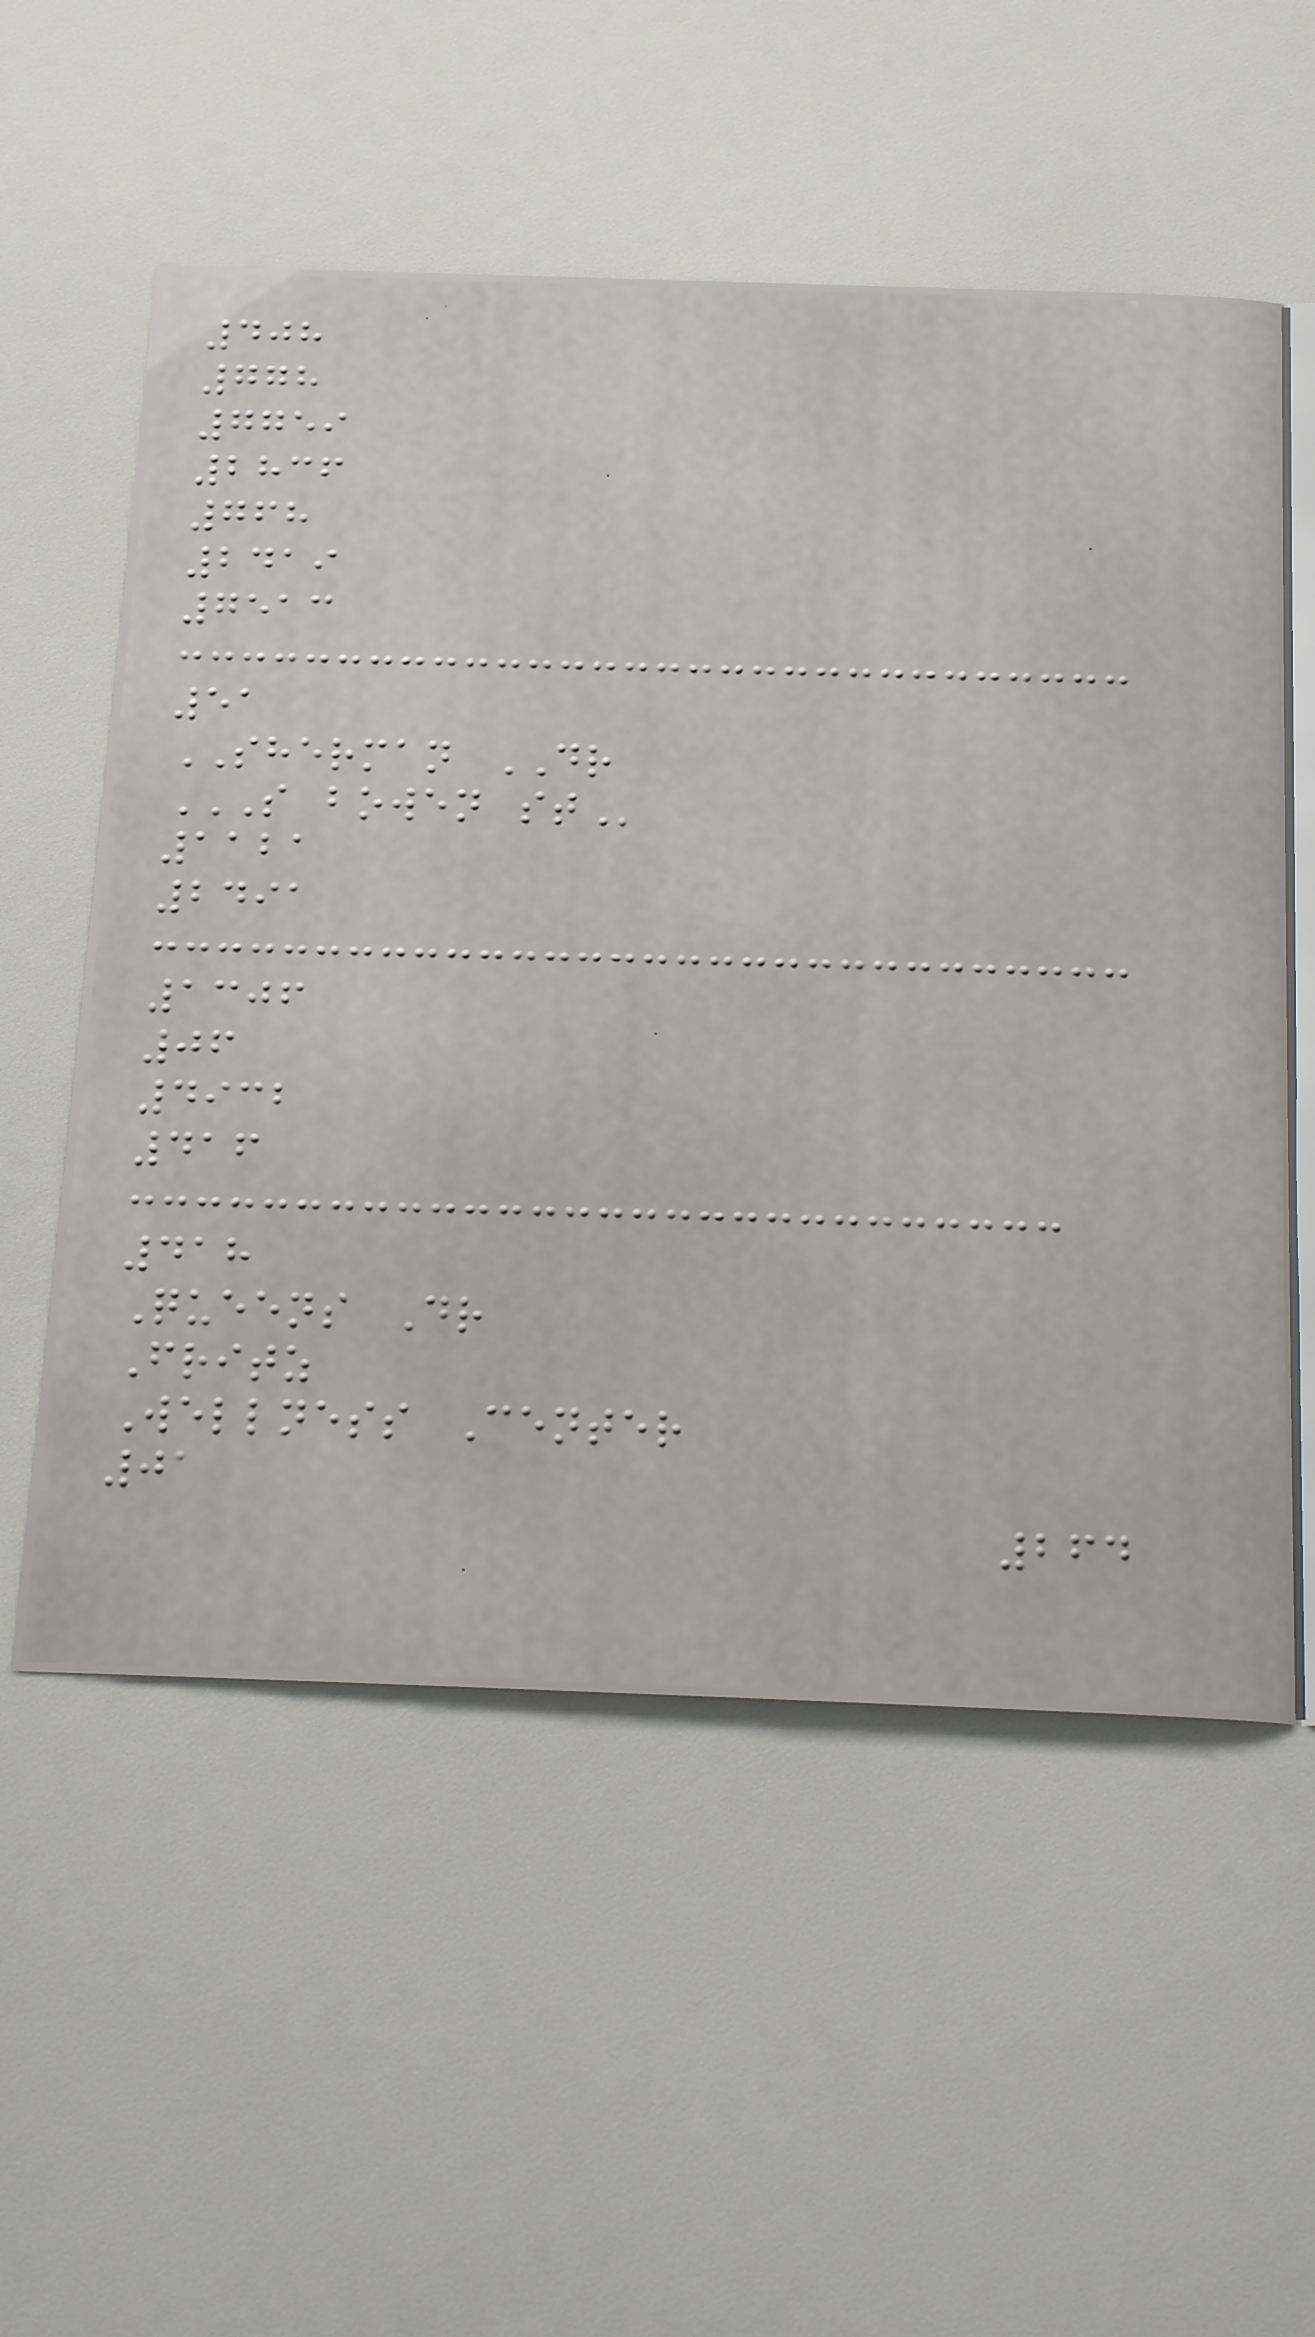408
778
7759
2836
768
2419
7513
51
SHERMAN DR
S BOWEN ST
1121
2491
1306
06
4932
416
418
Queens Dr
Fritz
Wellness Center
01
264
